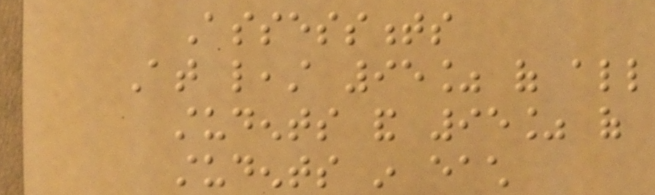Assessments
At least 95% of all
students and 95% of
students in each
